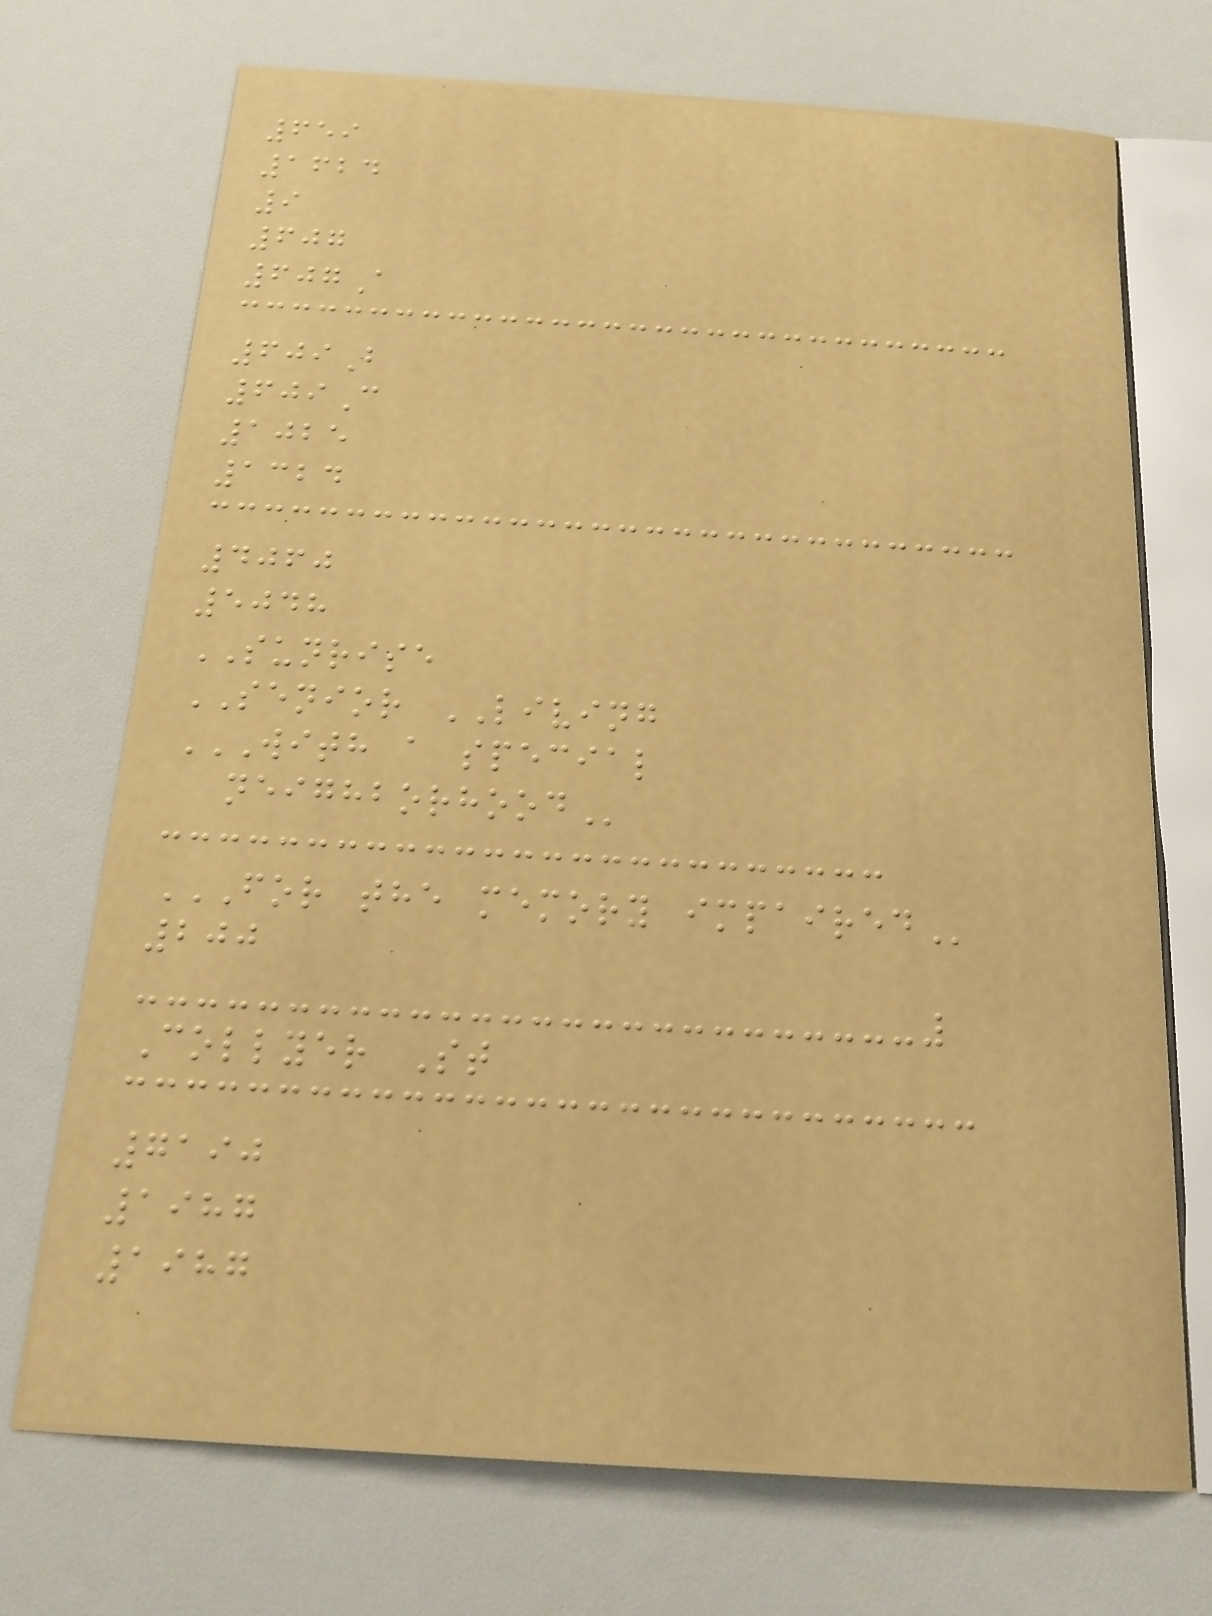659
1624
9
607
607A
609B
609C
1025
1324
4060
5048
SUNRISE
SENIOR LIVING
WITH A SPECIAL
NEIGHBORHOOD
FOR THE MEMORY IMPAIRED
200
Collyer St
7190
1987
1987
